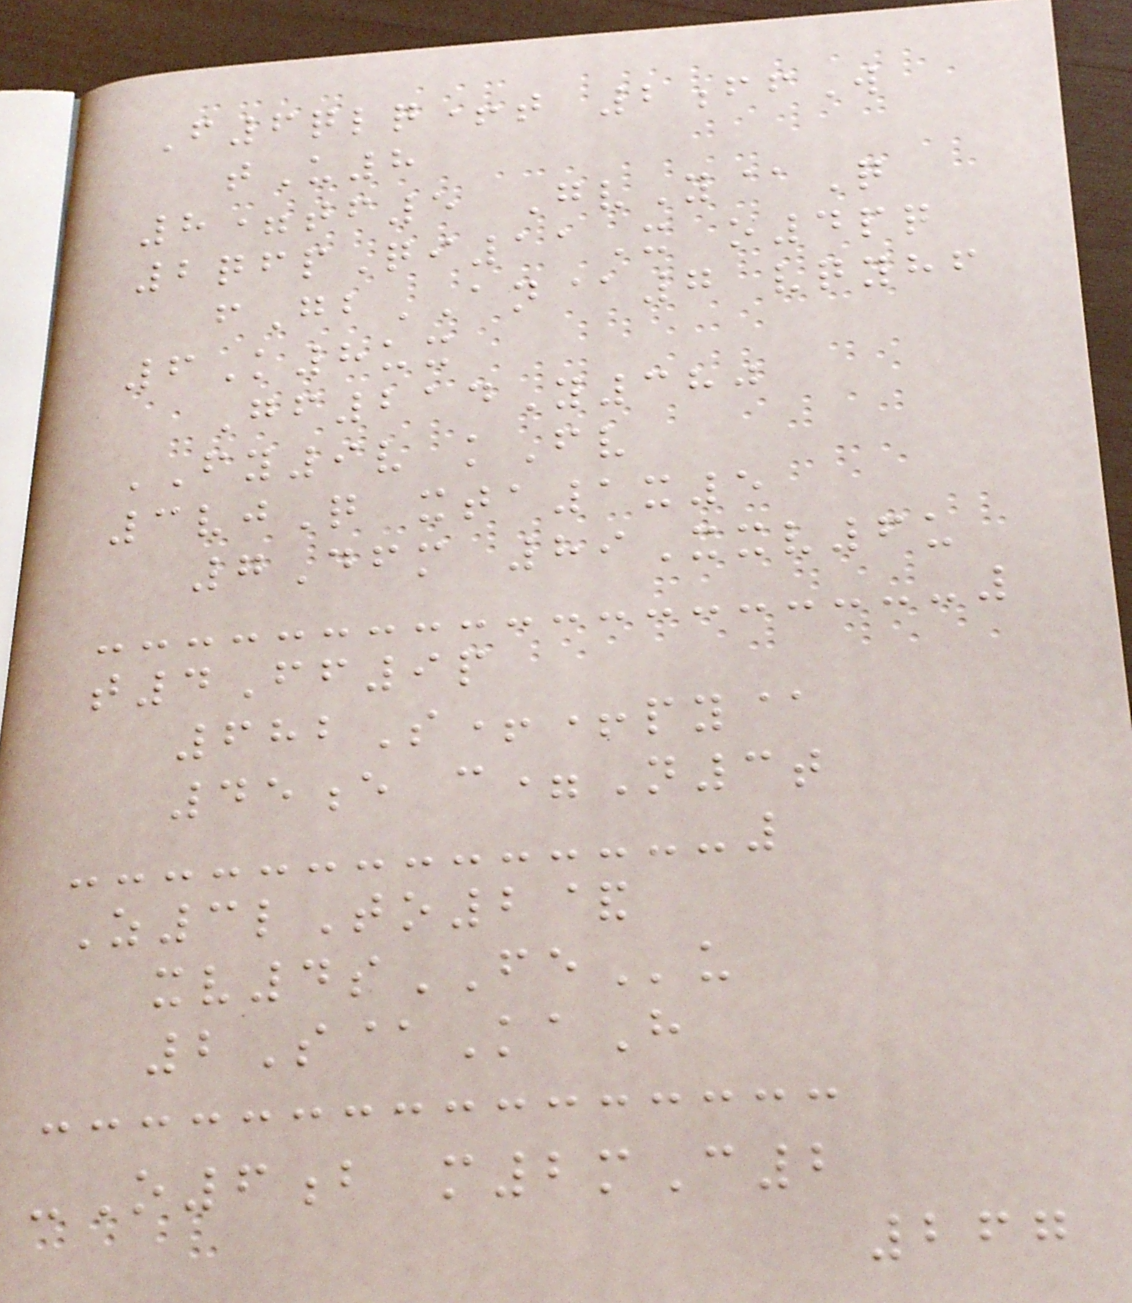F6qlq+t 2ffW
tU8
8=tf5 GvY@Q
2qfpQi11X o4pq
fGbAN@7 vqyhf
6K8ux
Gf214Y380
FY9v kFv
3vjQ xta1x5
7Dfm 89Xxv6u
t4Ff9p
682S++py@
45e c=N3t
Z3lTo2&
xv4sFEu
2S@KaH
-O6b m2mC2
267
